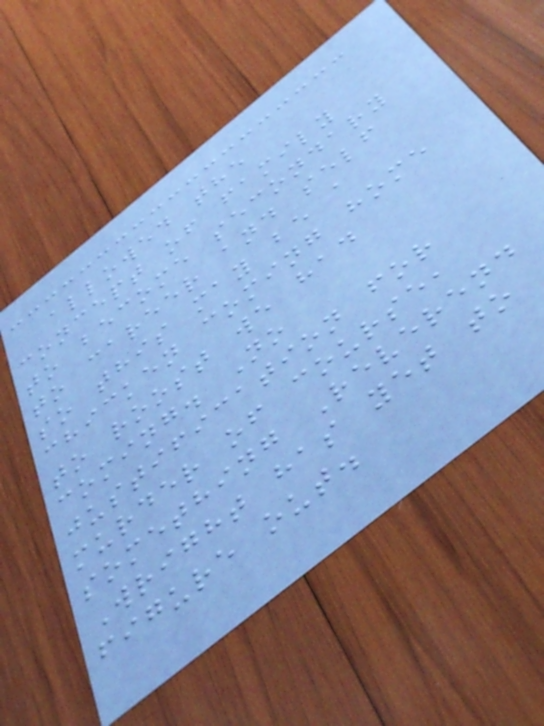allowed the
concept of family
to become secondary
to career and self
so this may be a
chicken coming home
to roost we had
coming. No
justification for
murder of course,
something Reverend
Wright has yet to
figure out.
